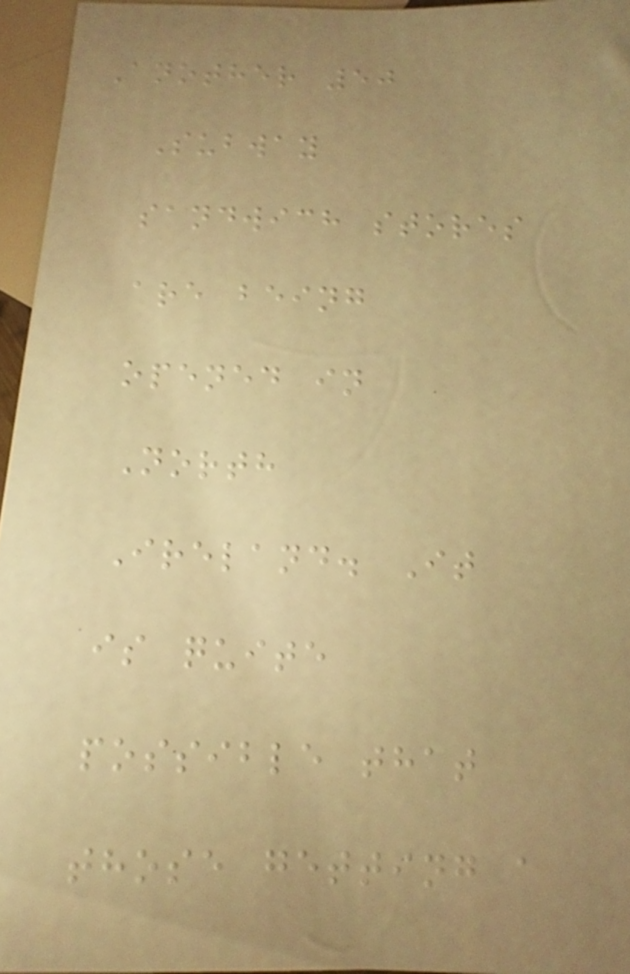Another 50
Subway
sandwich stores
are being
opened in
North
Ireland. It
is quite
possible that
those getting a
